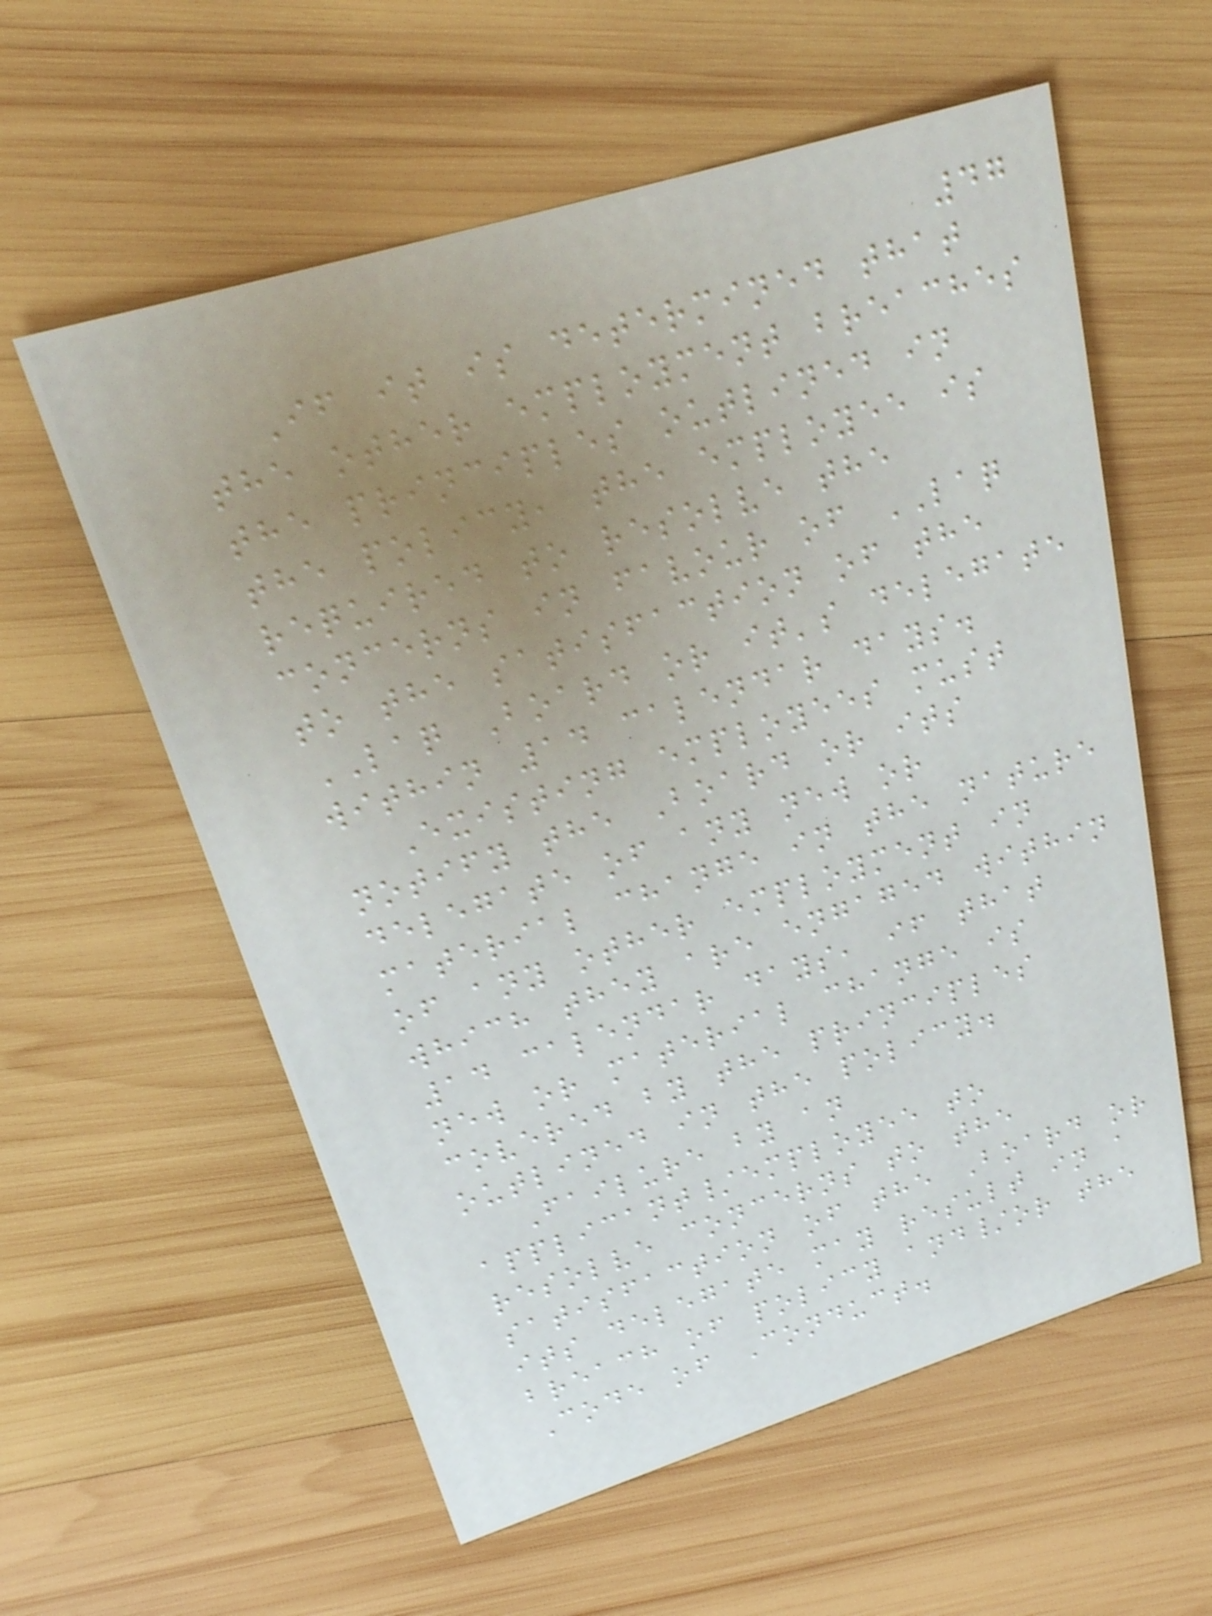47
If it is determined that
the other employment breaches
the principles outlined in
the policy, the employee is
required to resolve the
concerns in favour of LAQ
to the satisfaction of the
LAQ Board or it's delegate
within 14 calendar days.
Existing employees must
notify the Board or its
delegate of any new or
material change in the nature
of any other employment in
which they are engaged within
14 calendar days, if that
new or material change is
covered by the principles
outlined in the policy.
Failure by an
applicant/employee to
resolve concerns to the
satisfaction of the Board or
its delegate may result in a
breach of policy and/or the
Code of Conduct.
